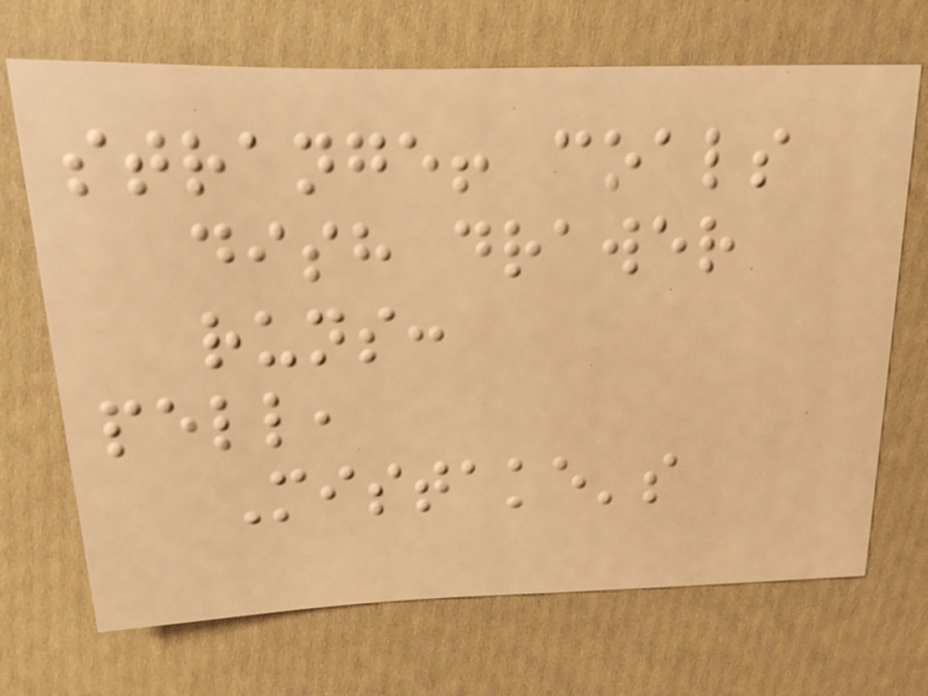strange! coals
dish drawer
runs:
pell,
Mistake's
